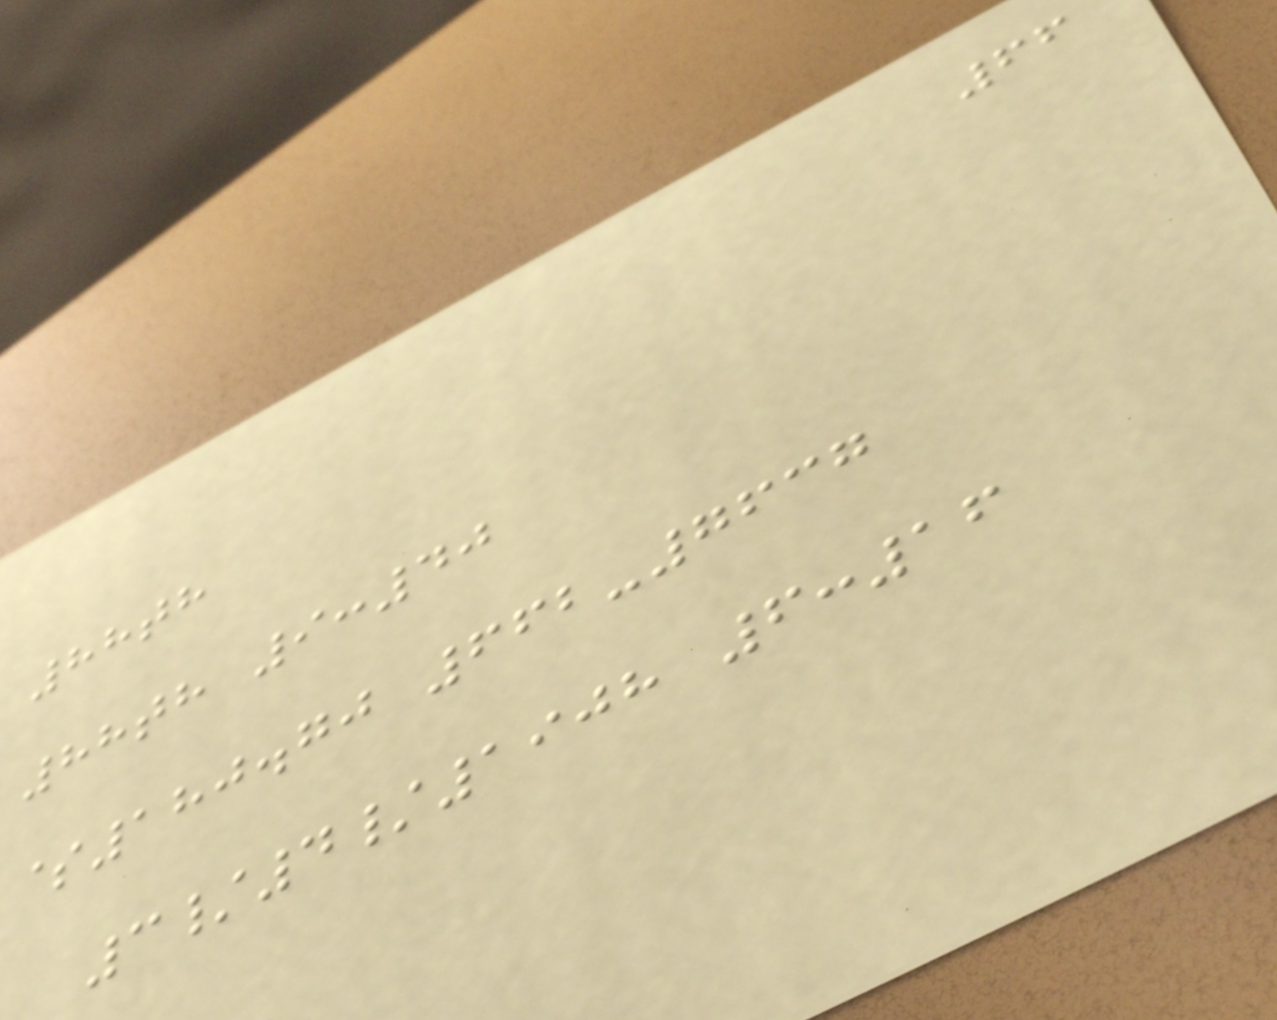66
88th
88th 9:40
$180.70 662-7637
3/4/1908 6:16
